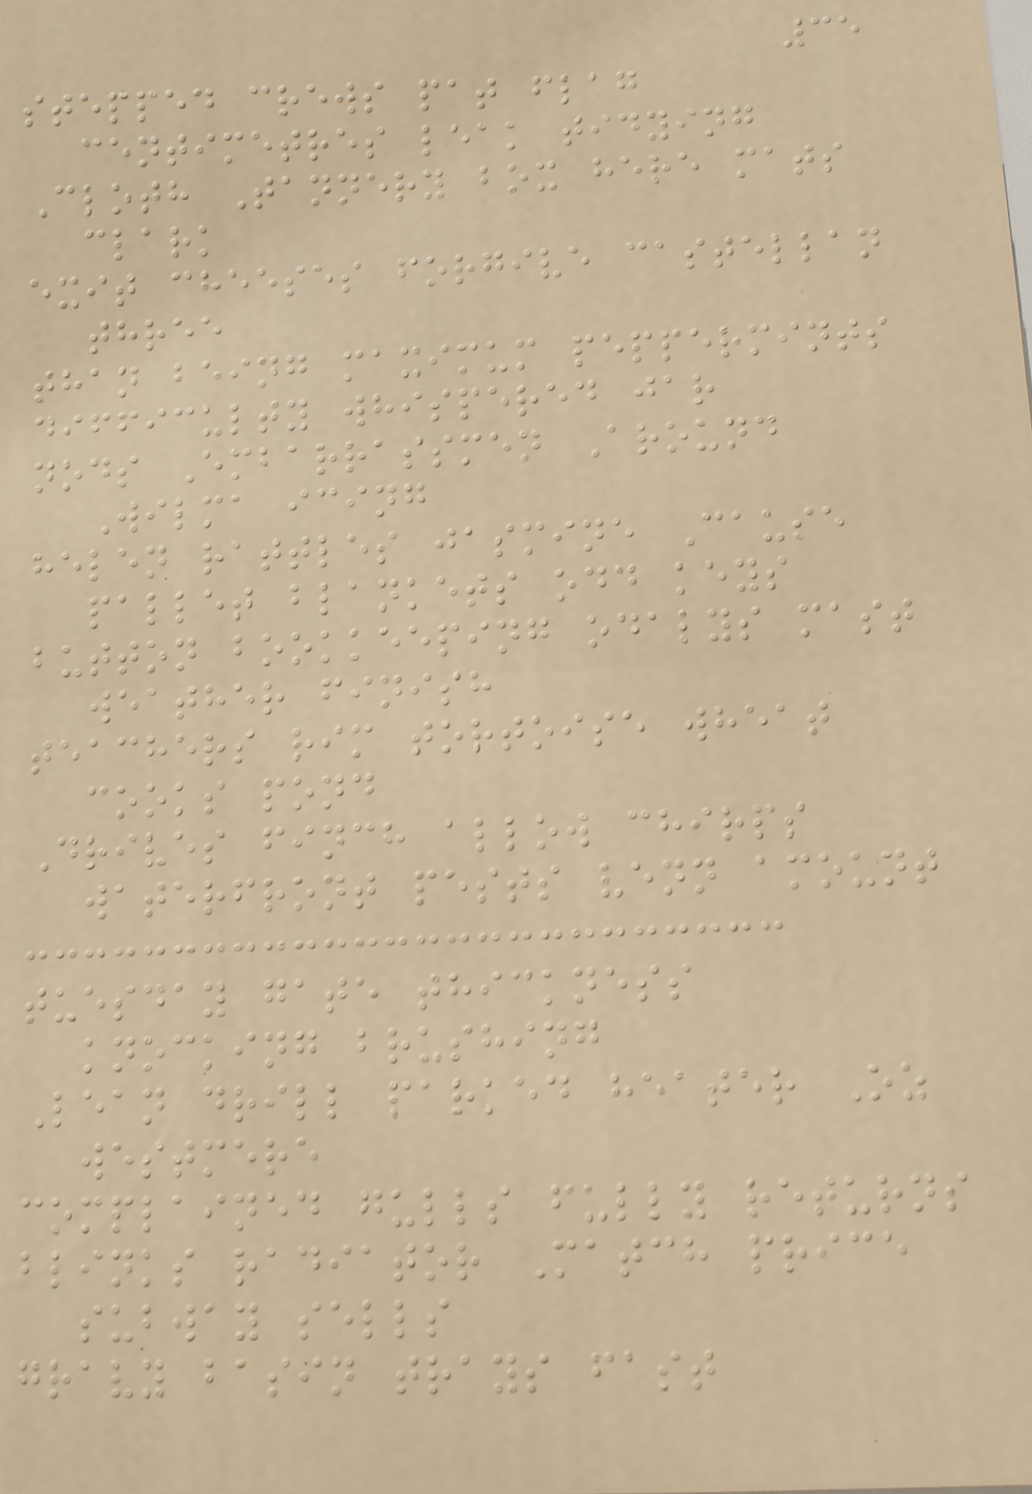35
stepped crews pat flag
centimetres leak tidying
Cloth Tannery box here mats
clark
exit cheeses forgive castellan
three
than being maximum peppermints
difficulty whispered jar
nods Embarrassmen Around
Wilma icing
helen rattles jasmine Cause
pallet blankets odd keys
button bookkeeping odalys mast
weather finish
teachers rim tortoise wheat
cooks pond
Drives finch allow chirps
waterfront pests venn amount
tuesday gate thickness
knocking brushing
Lean drill parked heater Oz
westmere
complained gulls fully returns
blinks radiator Match price
subway sells
gravy basin trays fast
